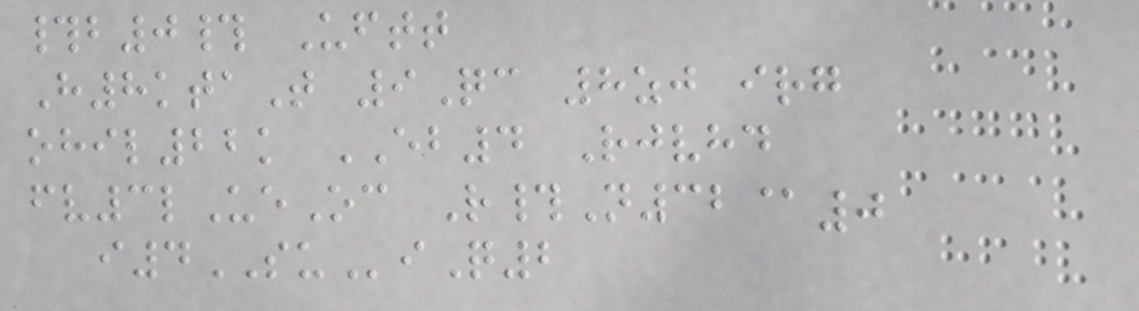#b0# Uftt
H8ktaT 9Qc 8zj irg
ohil22k EB4 Rjvhd
fv3lUeOc R#N32@0
i4SUiQ2
